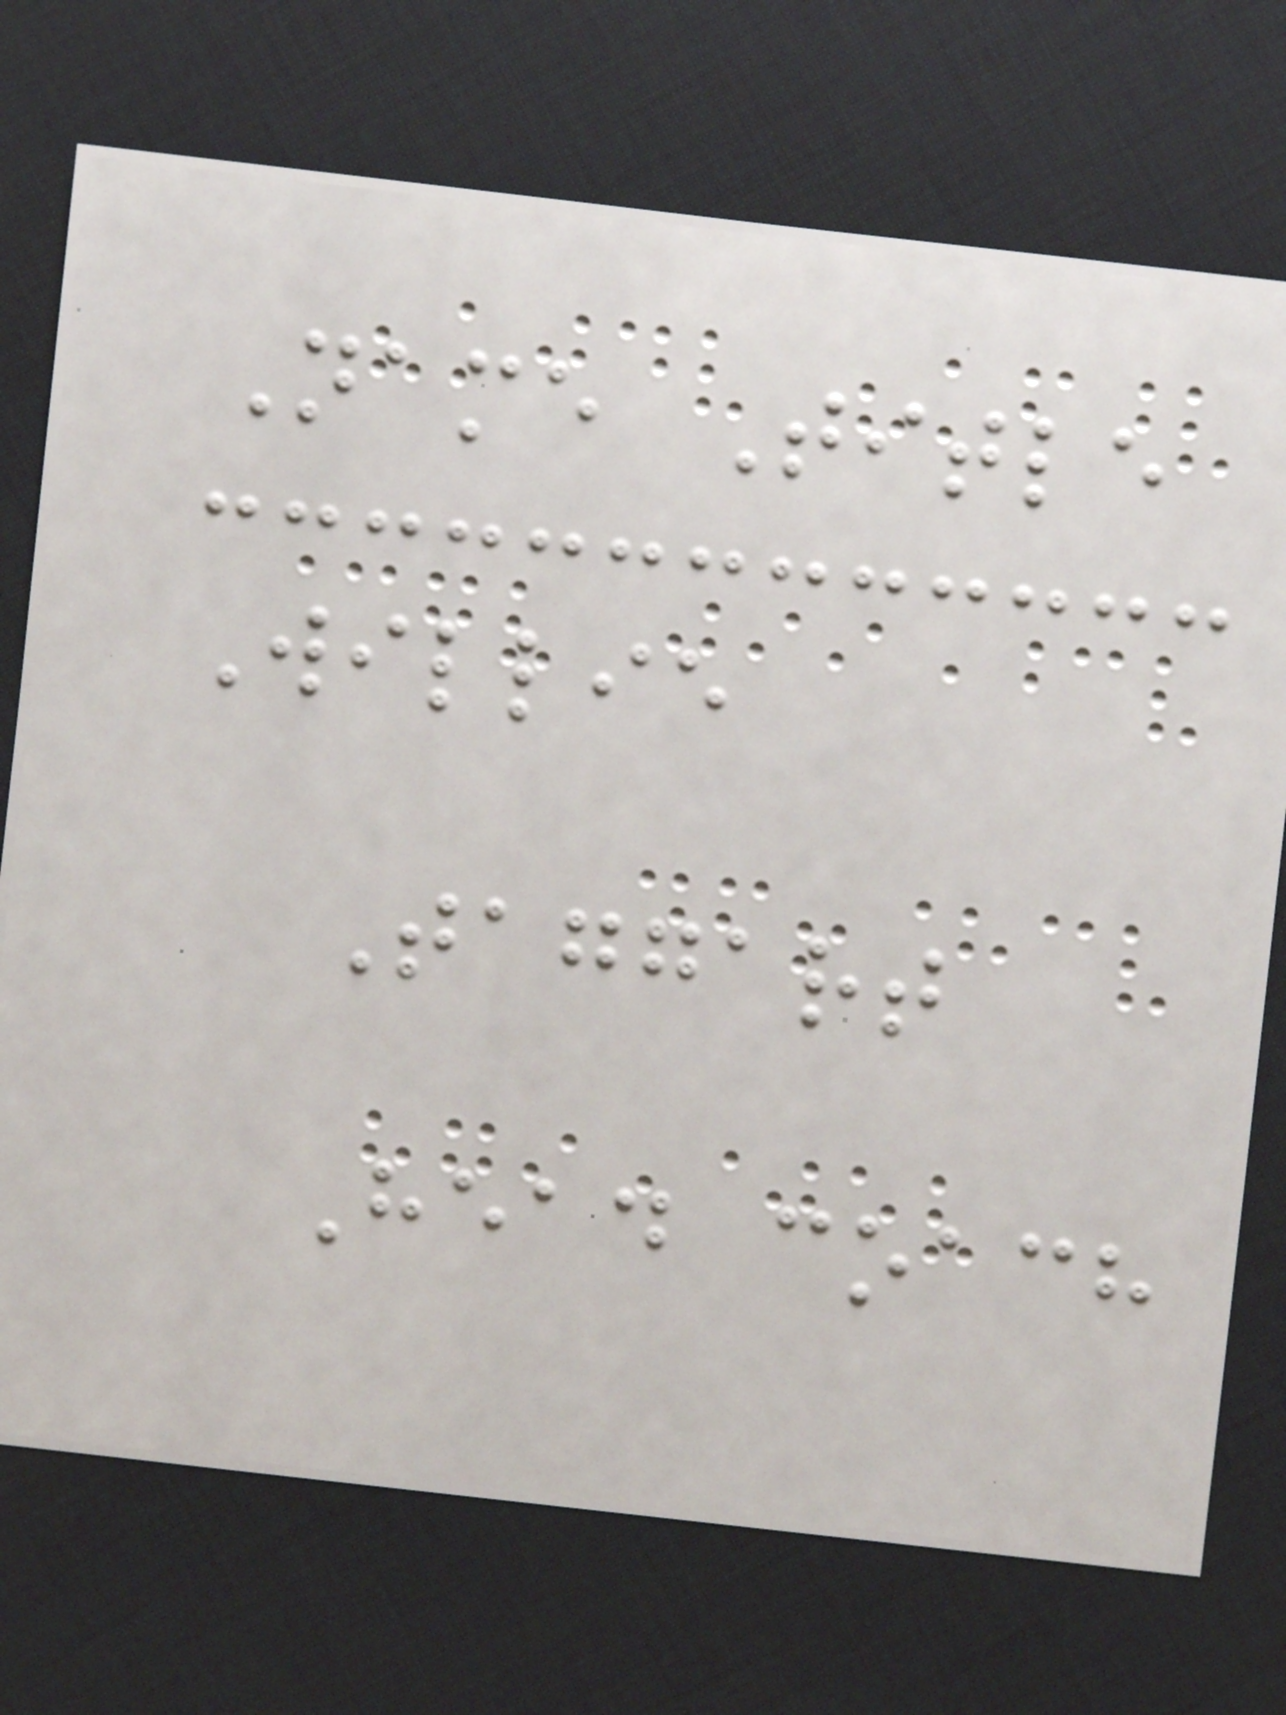Name Title
Willie
Taggart
Head coach
